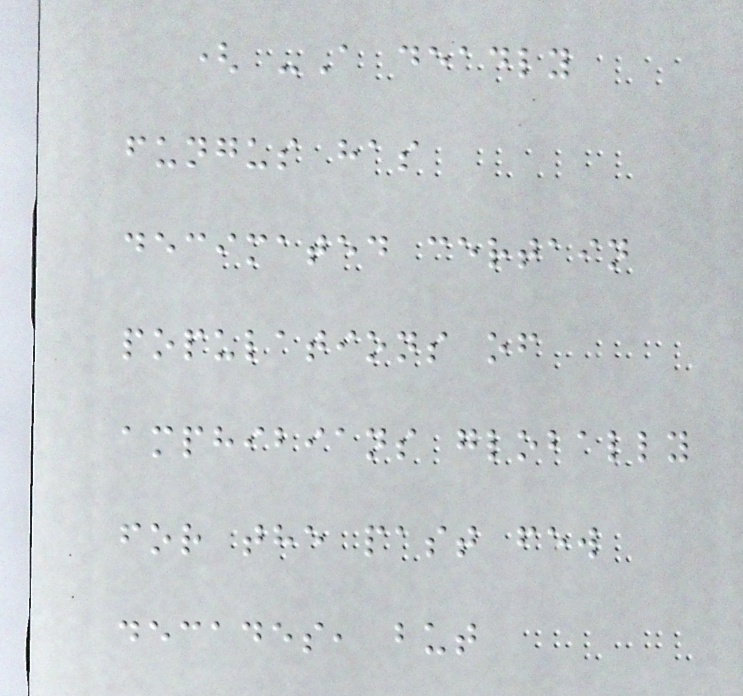( -A deadly
fungus has
decimated certain
populations of
amphibians globally
for the past few
decades, but
